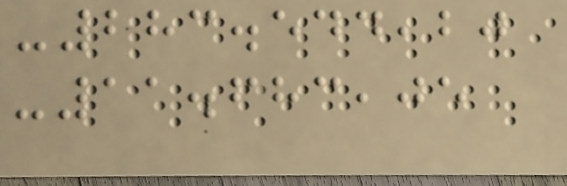-283.544,20
-11.683,05
